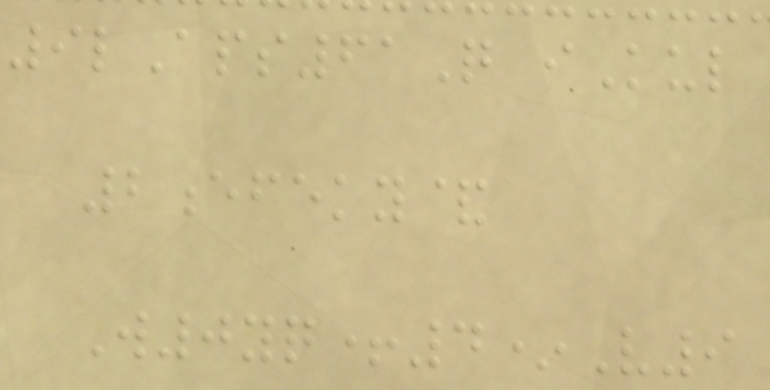9lAps61Q iKul
2efeky&
W0yq+4*V9
